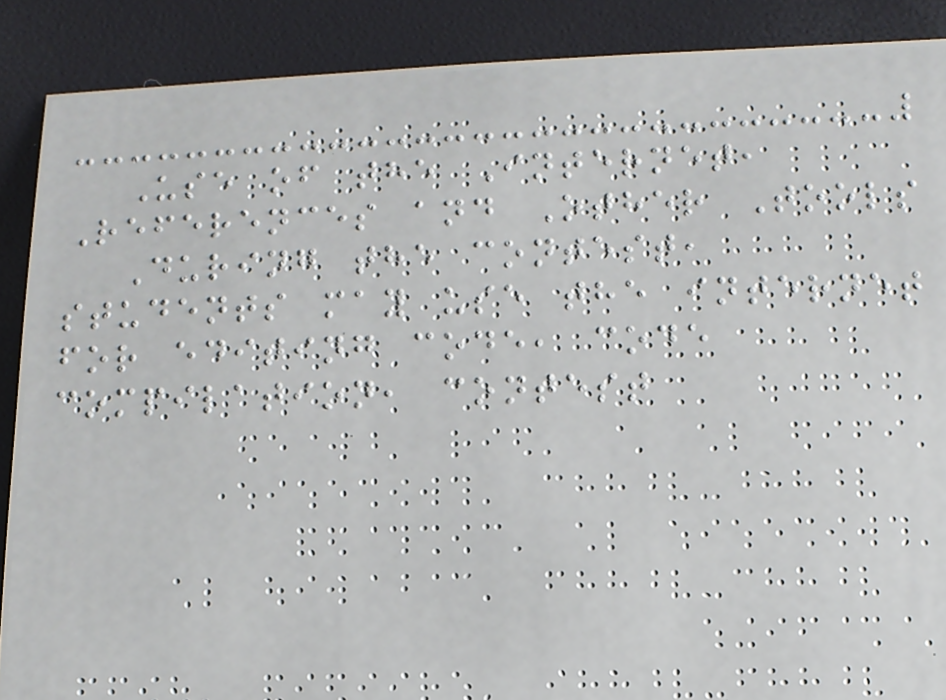Use of the Internet,
References and Other Tools
During the contest,
students may use the internet
for editing code, code
compilation, contest
